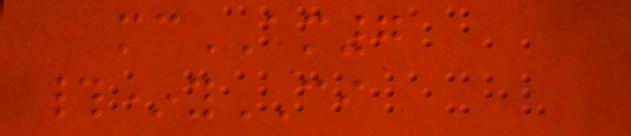mcAM7
#*yCI
